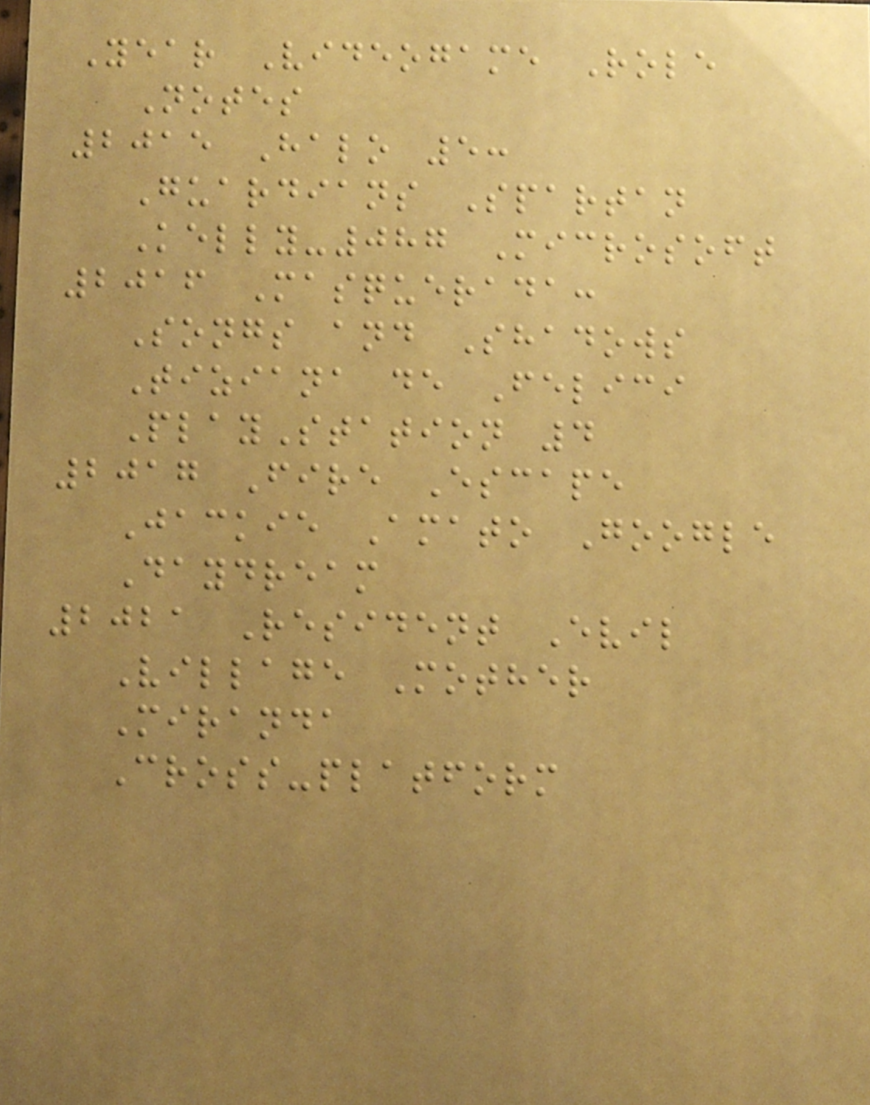Year Videogame Role
Notes
2015 Halo 5:
Guardians Spartan
Kelly-087 Microsoft
2016 Masquerada:
Songs and Shadows
Tiziana de Felici
PlayStation 4
2017 Fire Escape
Jackie Amato Google
Daydream
2021 Resident Evil
Village Mother
Miranda
Cross-platform
